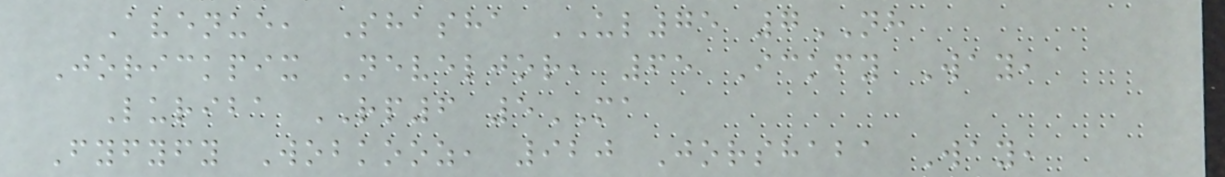Avenue, Shasha UL75 7NH
Jorickpix Neveljor, 65 Ickfy Way,
Luriba RP6 5MA
Fyfyfy Wobkooz, 920 Jorshaba Way,
